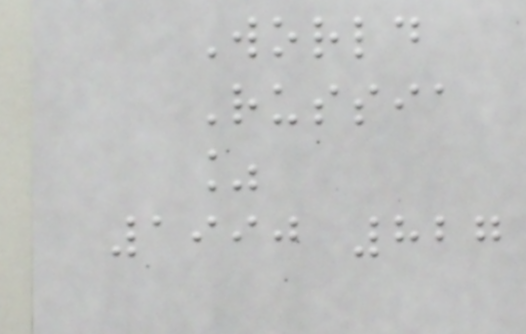World
Russia
%
1990 827
